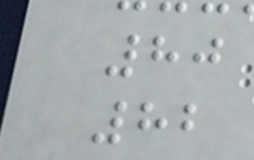80
82
